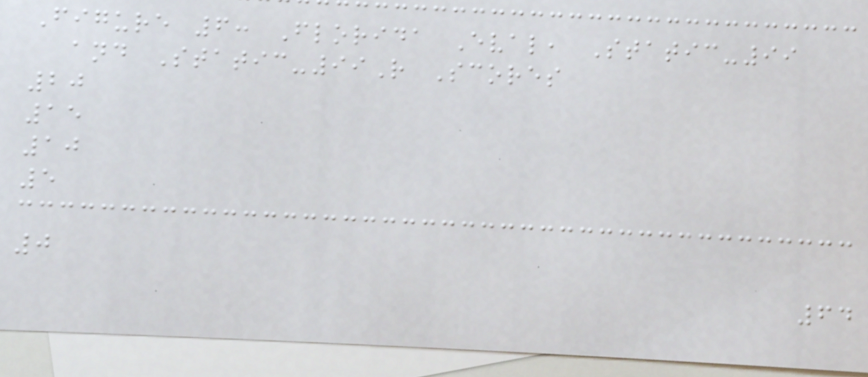Figure 6: Florida Eval, Static-99
and Static-99R Scores
20
15
10
5
0
64
